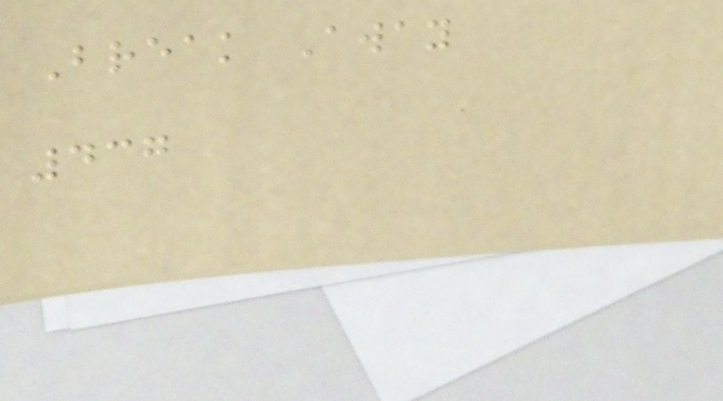Break Away
437
